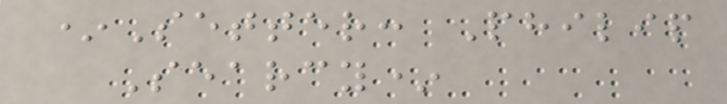*Setter: Philip
Searcy*
